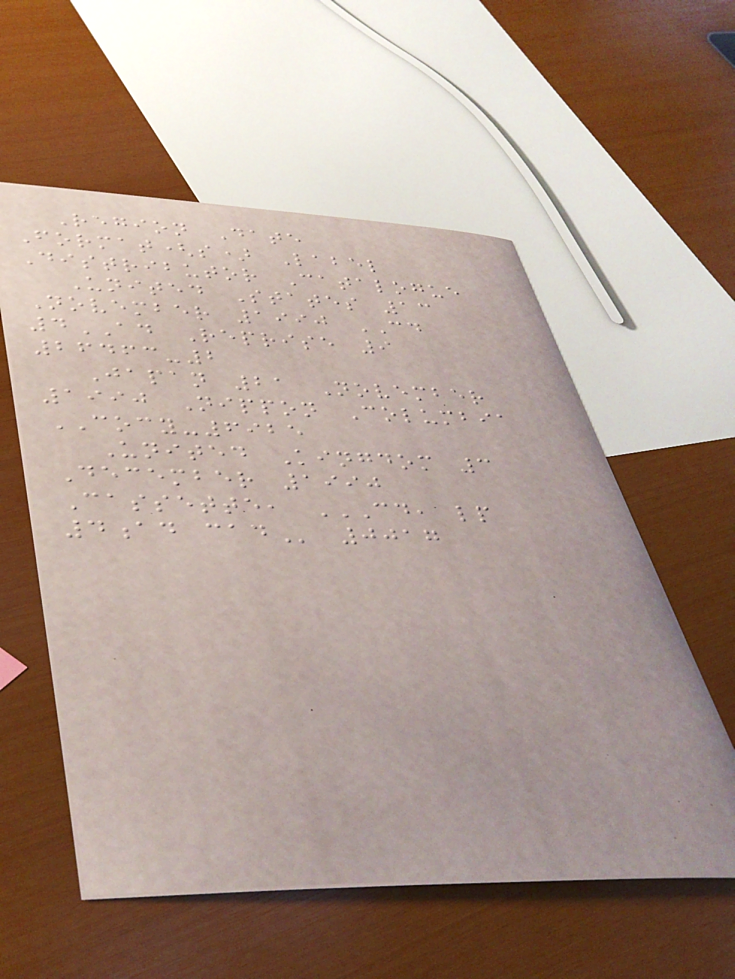Region Date
Format(s) Label
Distributor Catalogue
United States 13
November 1990 CD
4AD Reprise 9
26463-2
Japan 21 November
1990 Nippon Columbia
COCY-6925
United Kingdom 3
December 1990
Cassette, CD, LP
4AD CAD 0017
